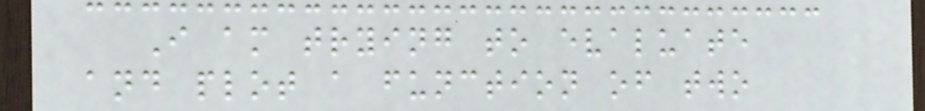I am trying to evaluate
and plot a function of two
